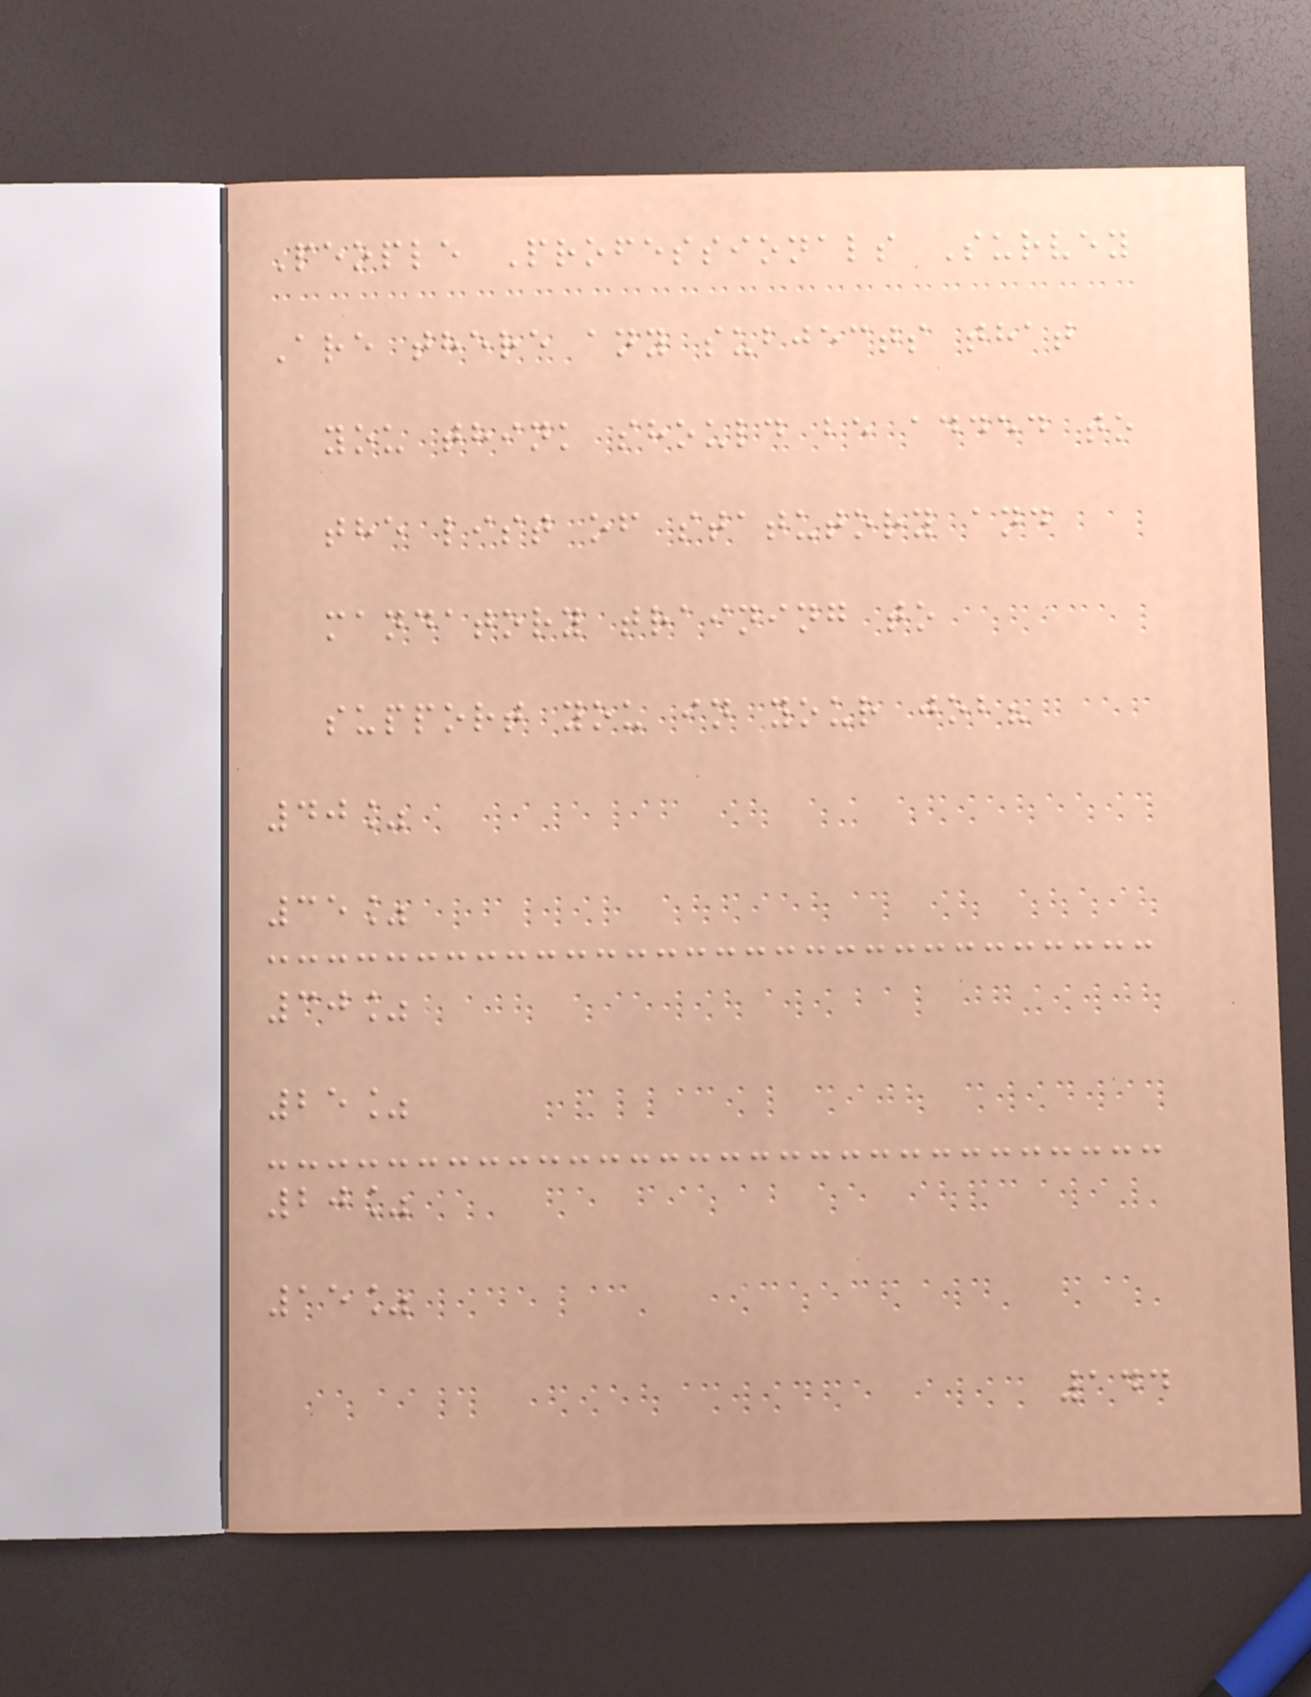People Professionals Survey
Are there any subjects that
you think should be added to
the list of statutory and
mandatory training to
support you in your job?
40%
35%
30%
25%
20%
15%
144
